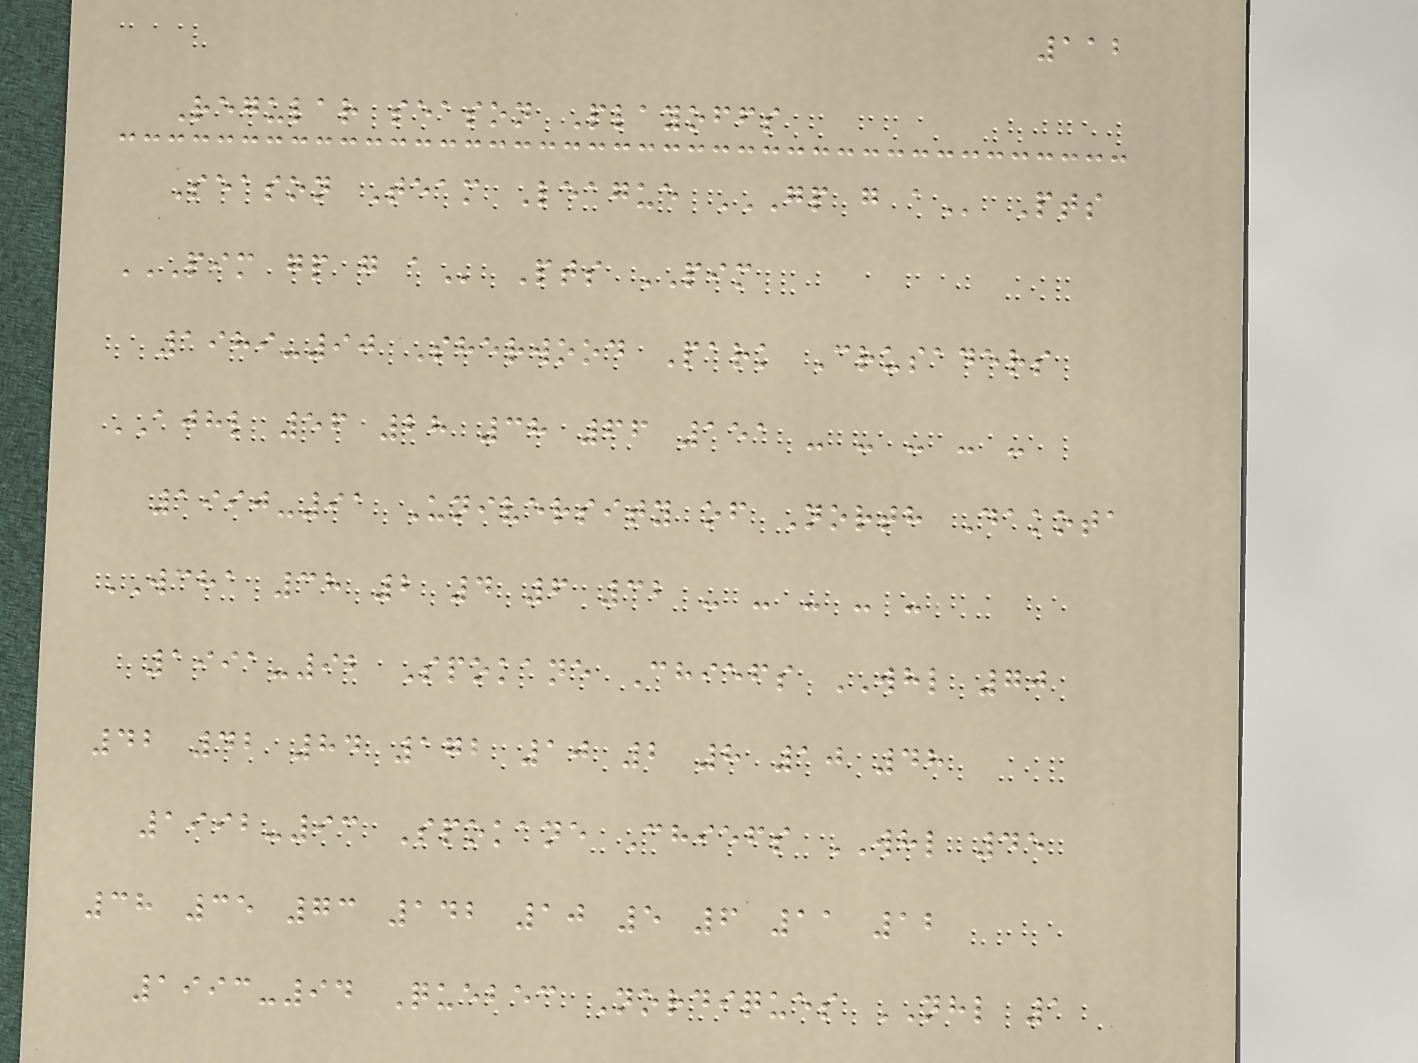112
Regular season Playoffs
Season Team League GP G A Pts
PIM GP G A Pts PIM
1989-90 Sherwood Park Crusaders
AJHL 56 28 38 66 151 - - - - -
1990-91 University of North Dakota
WCHA 38 2 4 6 32 - - - - -
1991-92 Spokane Chiefs WHL 70
42 42 84 172 10 2 8 10 48
1992-93 Spokane Chiefs WHL 45
38 35 73 142 10 5 6 11 12
1993-94 Quebec Nordiques NHL 1
